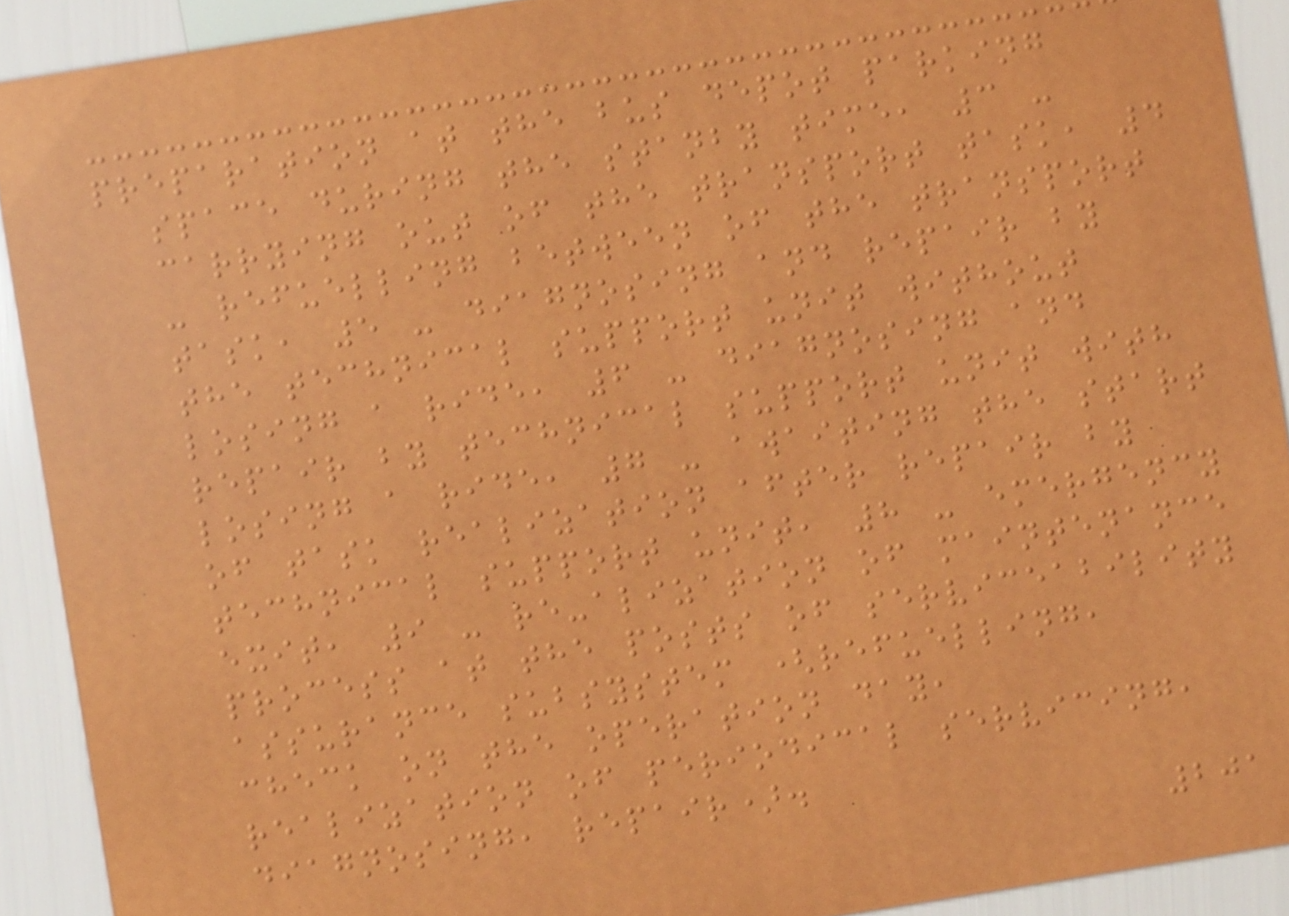preparation at the bus depot parking
space during the stanby time, 3 -
carrying out of the transport task, 4
- refuelling between of the transport
task, 5 - diagnosing and repair by
the technical support unit without
losing a ride, 6 - diagnosing and
repair by technical support unit with
losing a ride, 7 - awaiting the start
of task realization after repair by
technical support unit, 8 - emergency
exit, 9 - re-alization of maintenance
process at the posts of serviceability
assurance subsystem (refuelling,
check on the operation day,
realization of periodical servicing,
diagnosing, repair).
201
